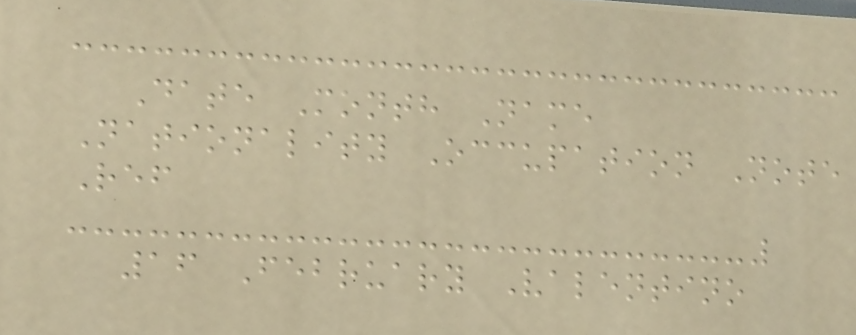Date Month Name
Nationality Occupation Note
Ref
16 February Valentino
